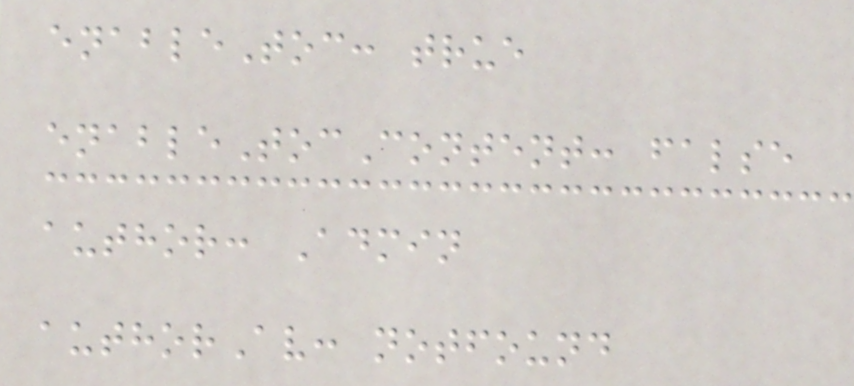enableToc: true
enableTocContent: false
author: Admin
authorAv: notfound
